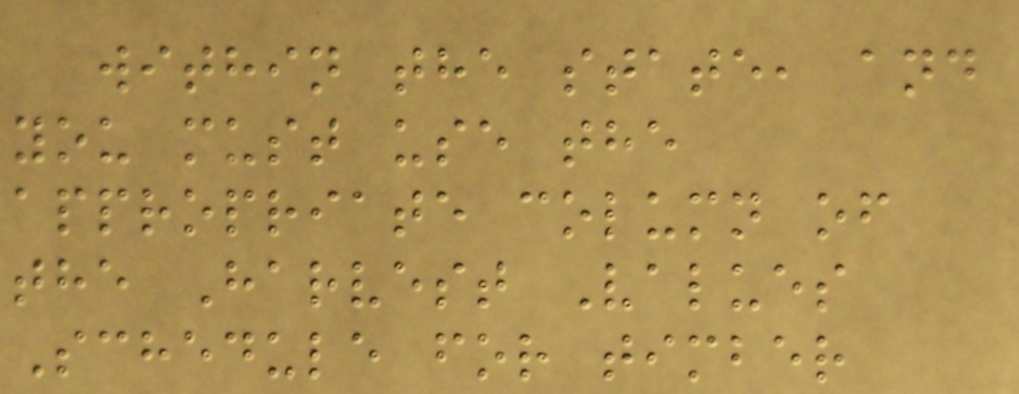within the state, and
you must use the
appropriate column of
the Harvest Values
Schedule for timber
